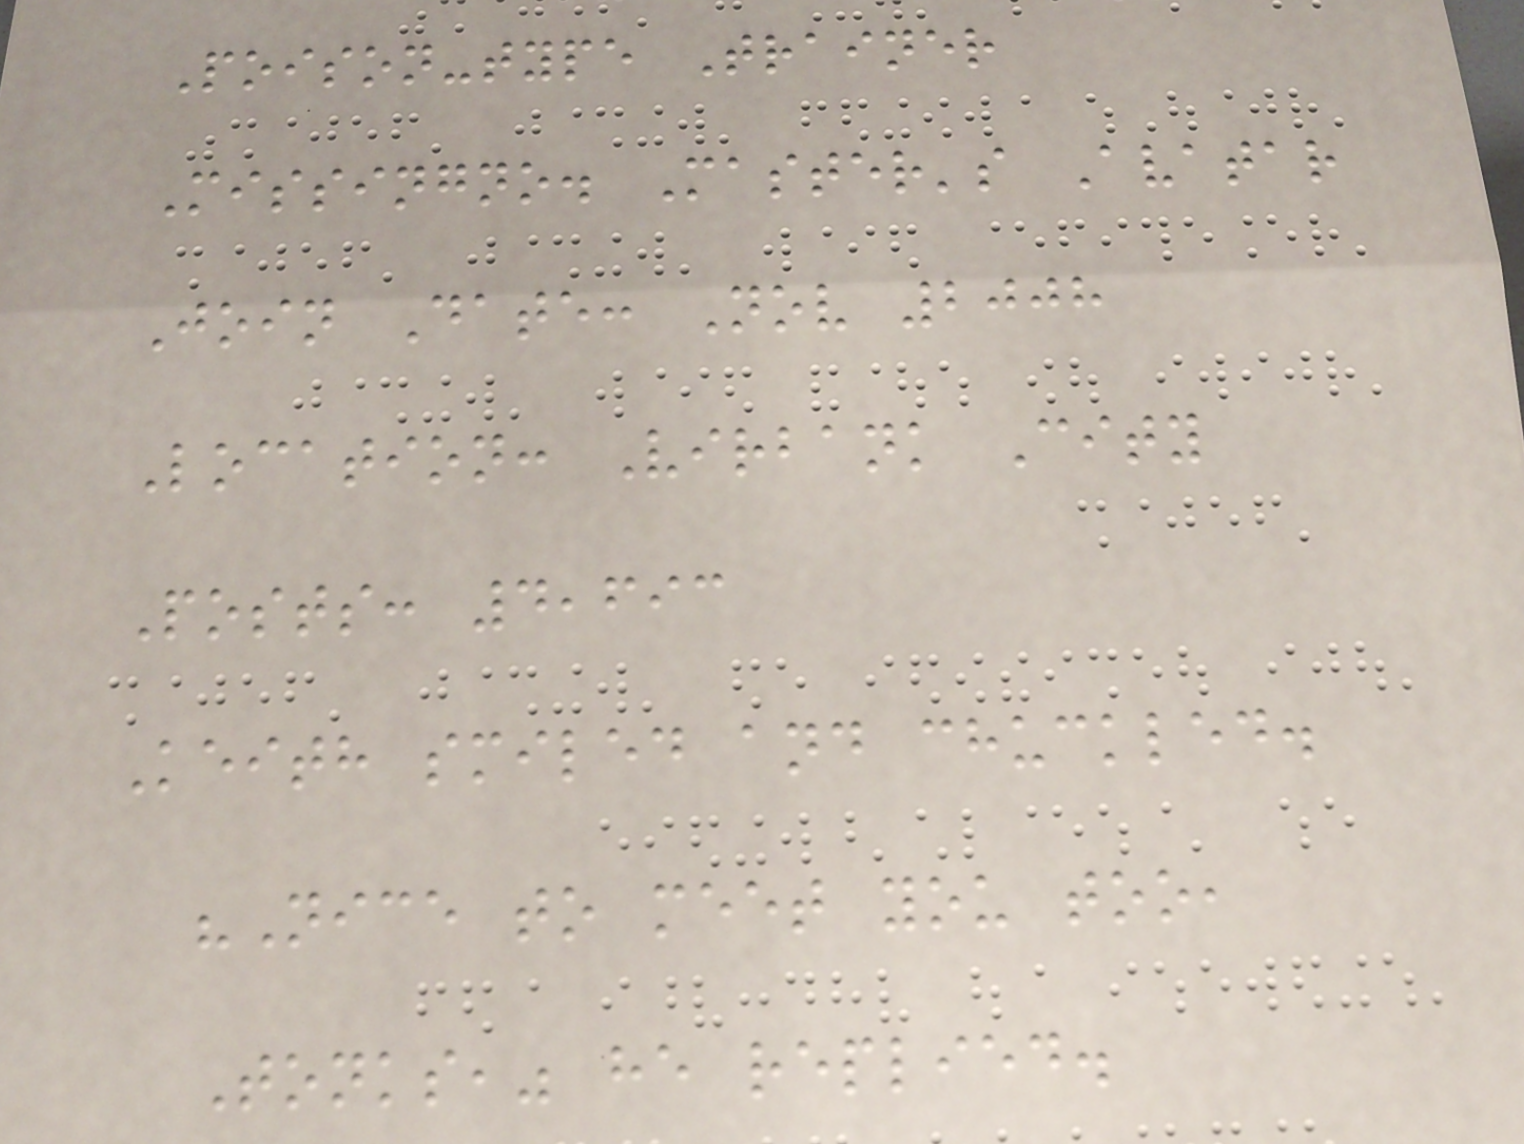Poison-type Trainer
Missingno. Master's Avatar
Join Date: Nov 2008
Location: Virbank City
Posts: 4,693
Keith smiled and chuckled.
"Nice to meet you too,
Tonks," he replied.
